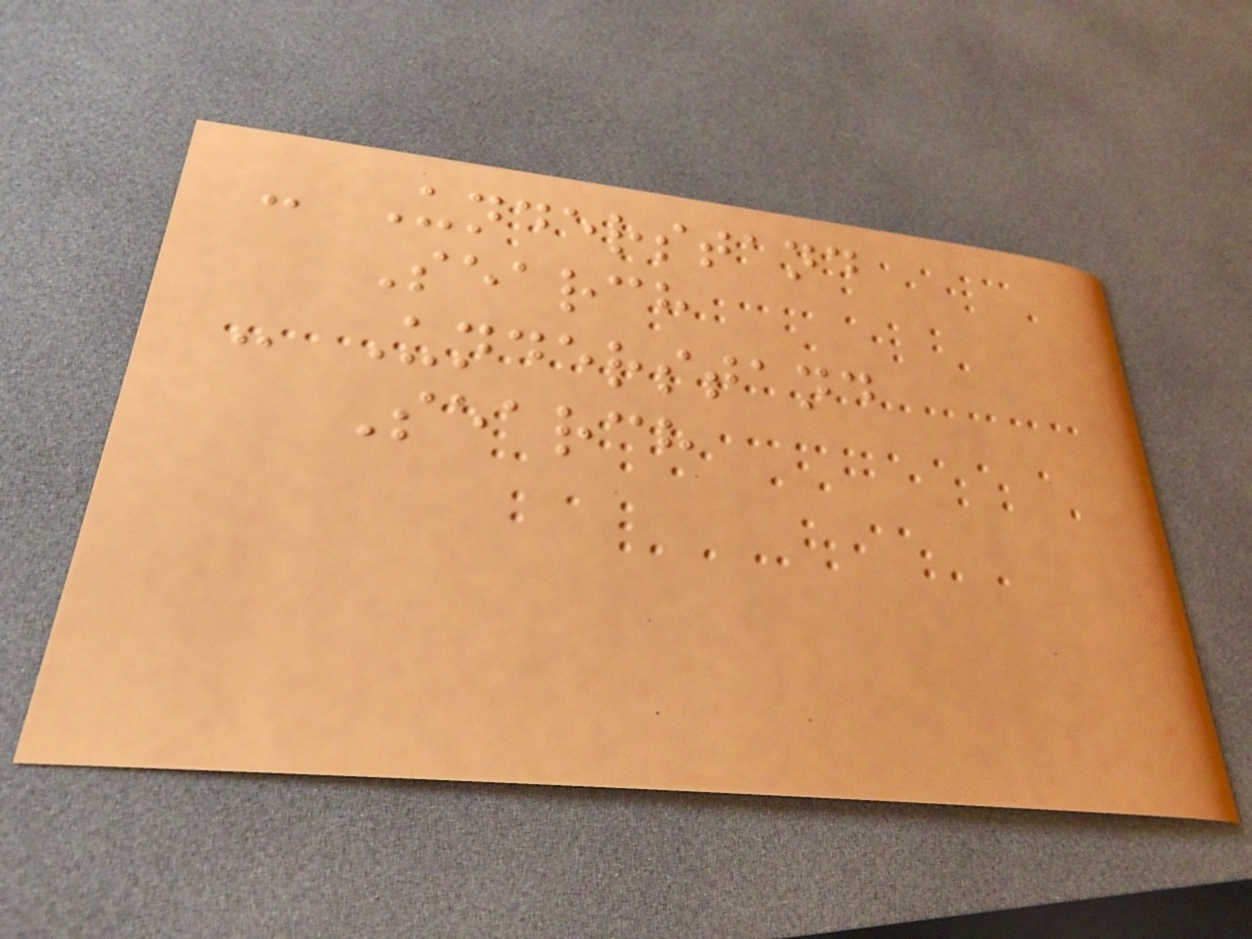- Understand
Search
- Understand
Search
